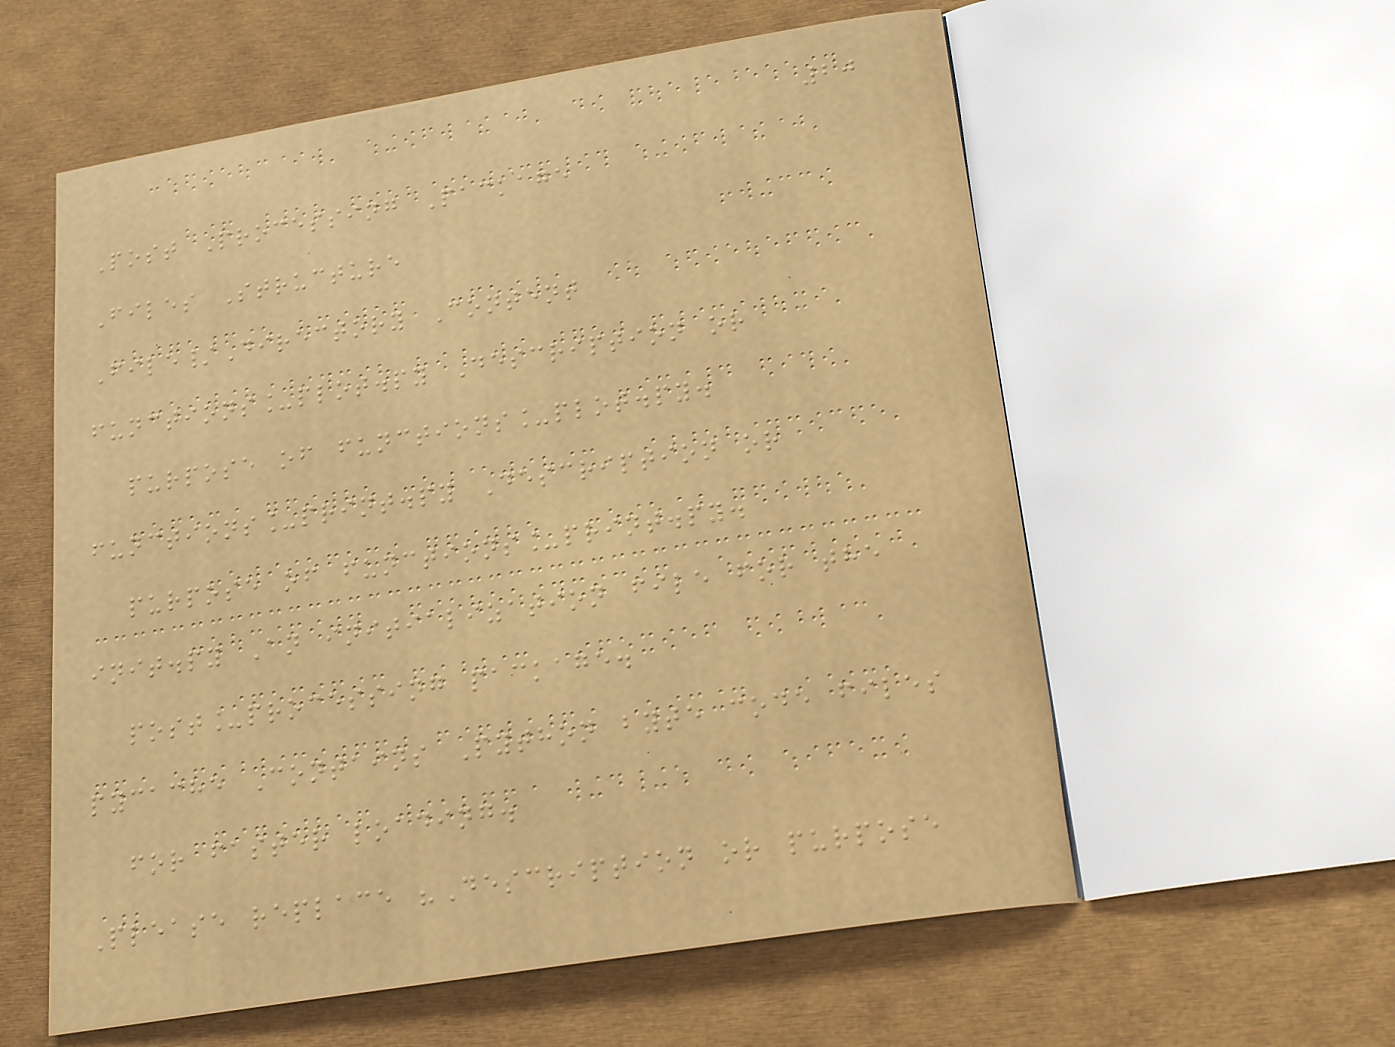20
Post Processing Package
Files Structure
File/Directory Content
functions_plot.py Description or
purpose of functions_plot.py.
functions_print.py Description or
purpose of functions_print.py.
init.py An initialization file for the
post_processing package.
pycache Contains Python byte code files
for faster loading.
Please replace "Description or purpose
